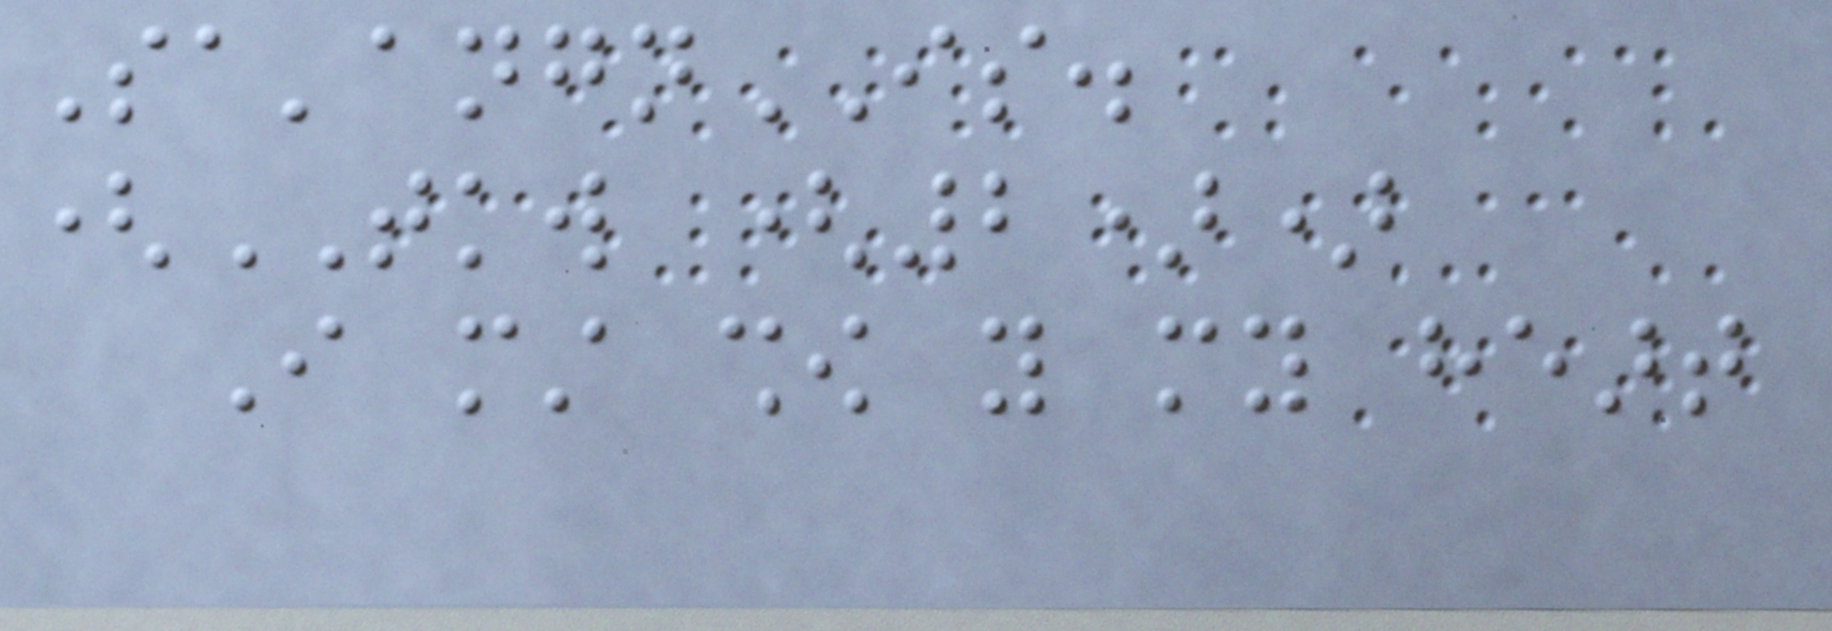Sa'angnIS.
(TKW (2))
I must show you my heart
